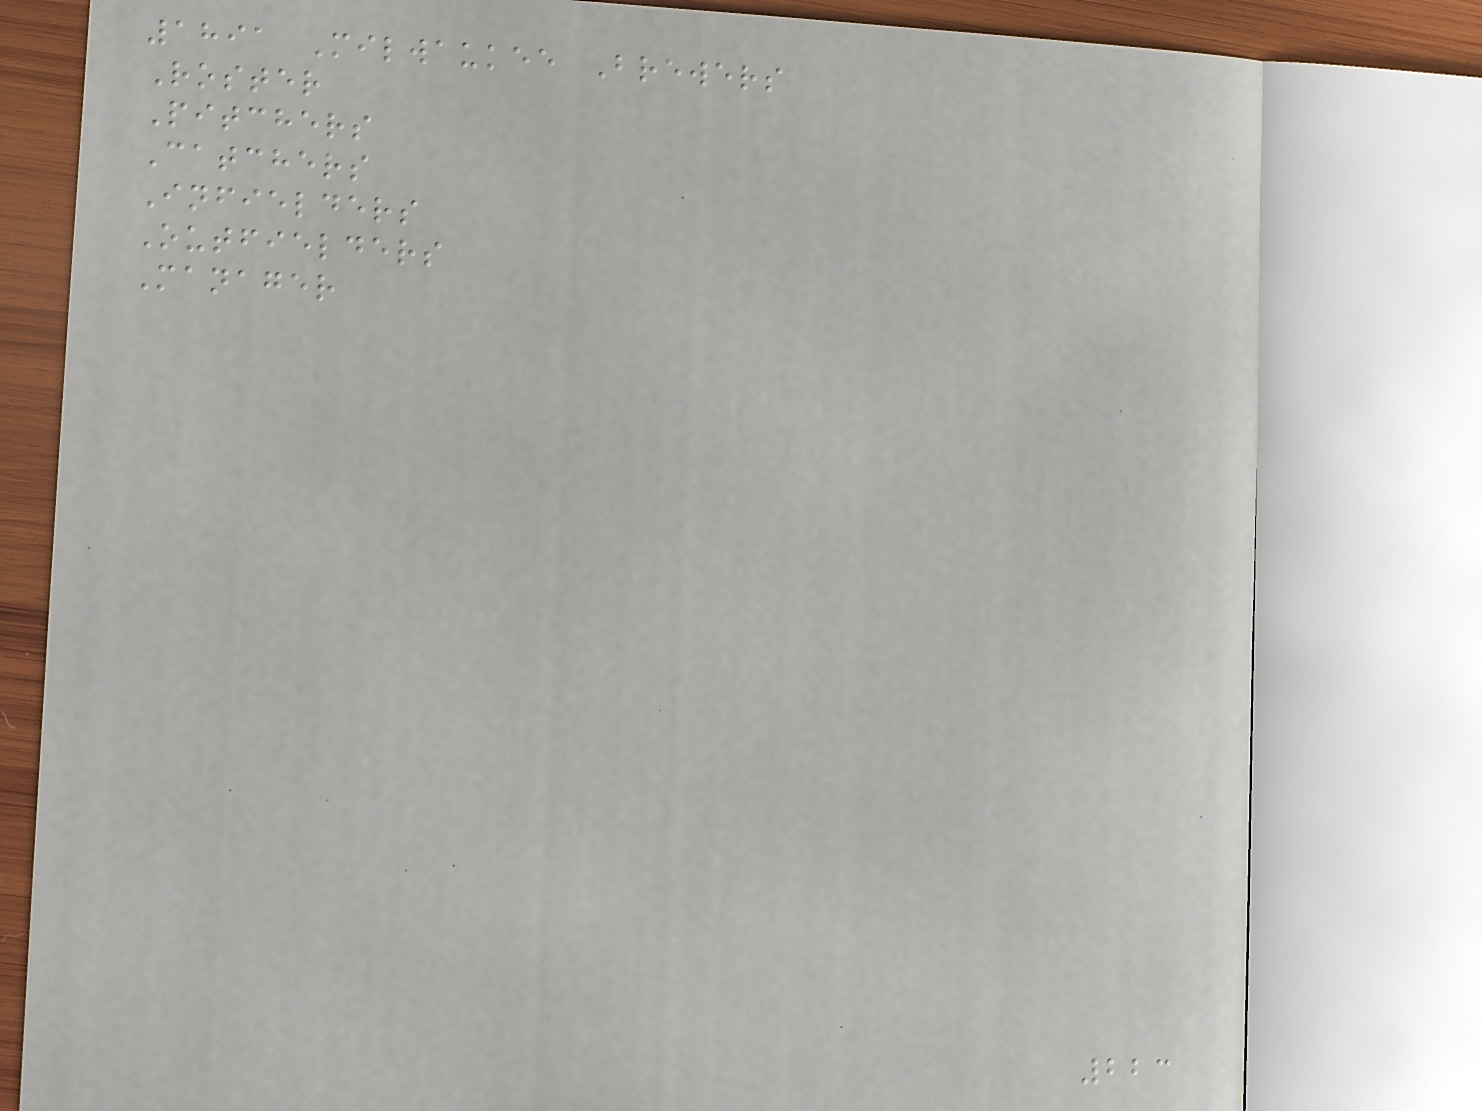1891 Milwaukee Brewers
Roster
Pitchers
Catchers
Infielders
Outfielders
Manager
223
